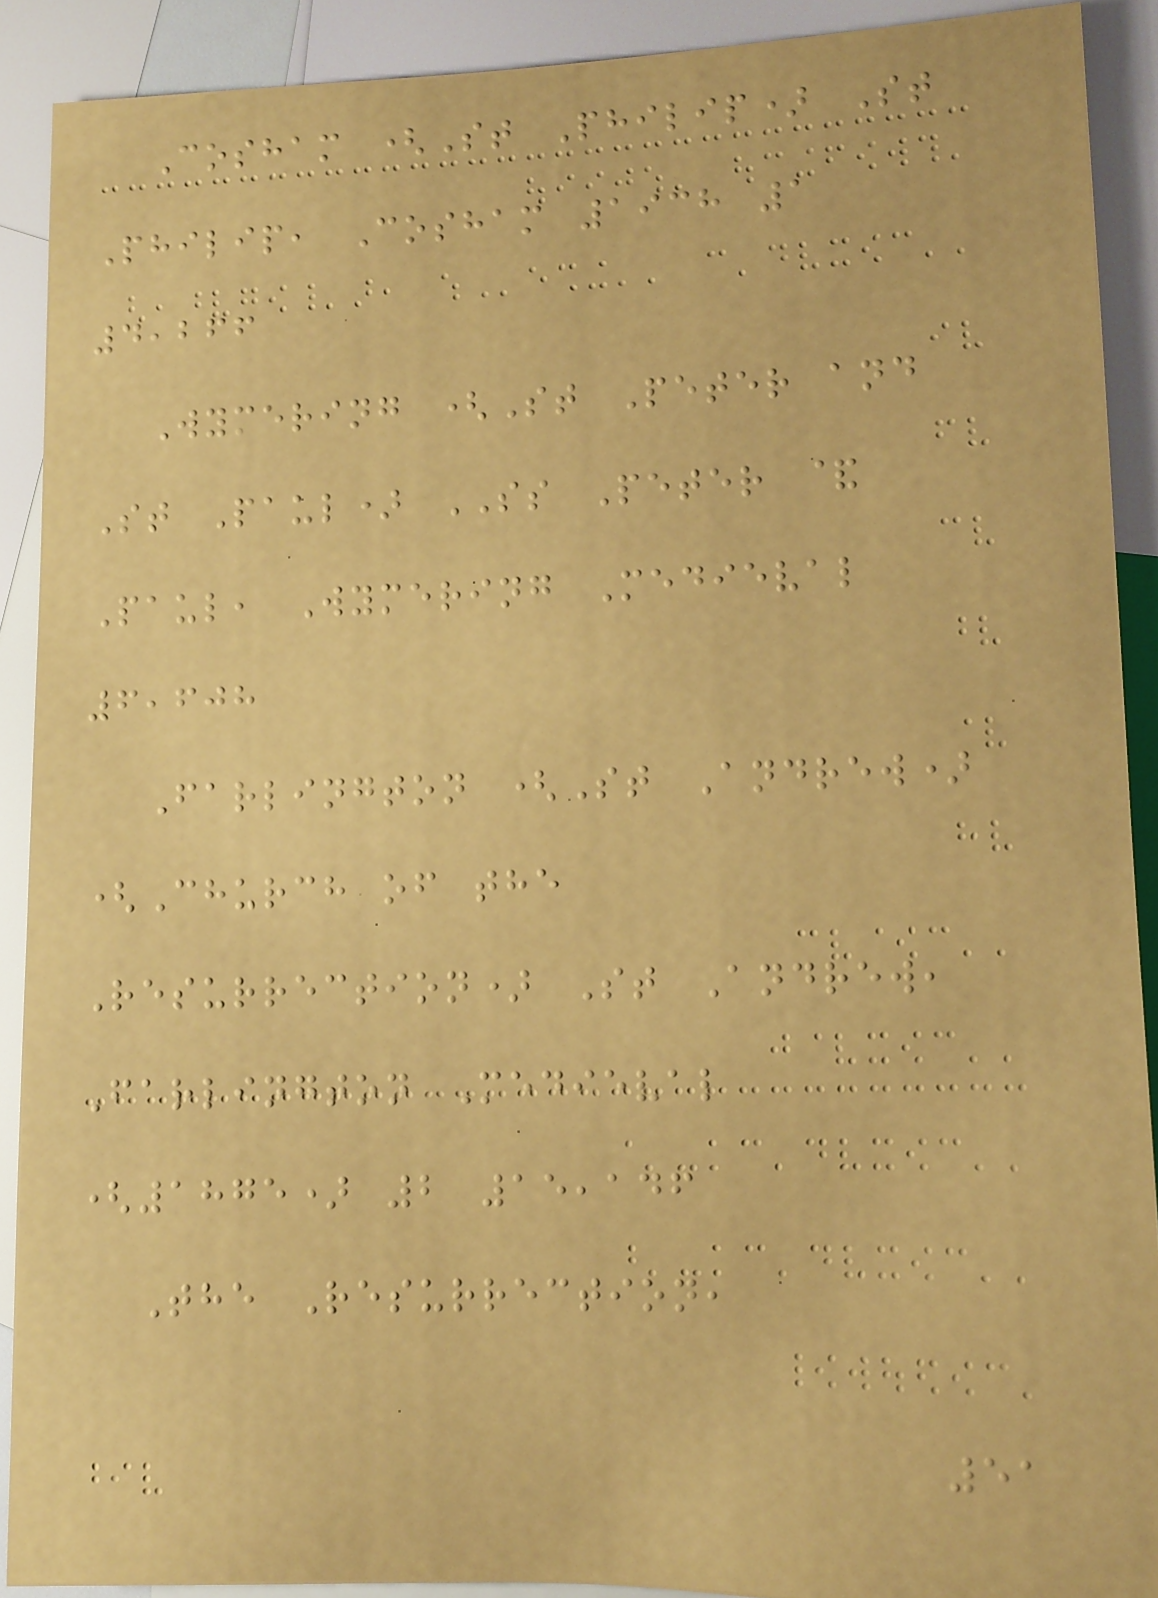Cosham (St Philip) St
Philip, Cosham 1938 1
4,266
Wymering (St Peter and
St Paul) SS Peter &
Paul, Wymering Medieval
6,608
Farlington (St Andrew)
(Church of the
Resurrection) St Andrew,
Farlington Medieval
(1875) 2 15,146
The Resurrection,
51
